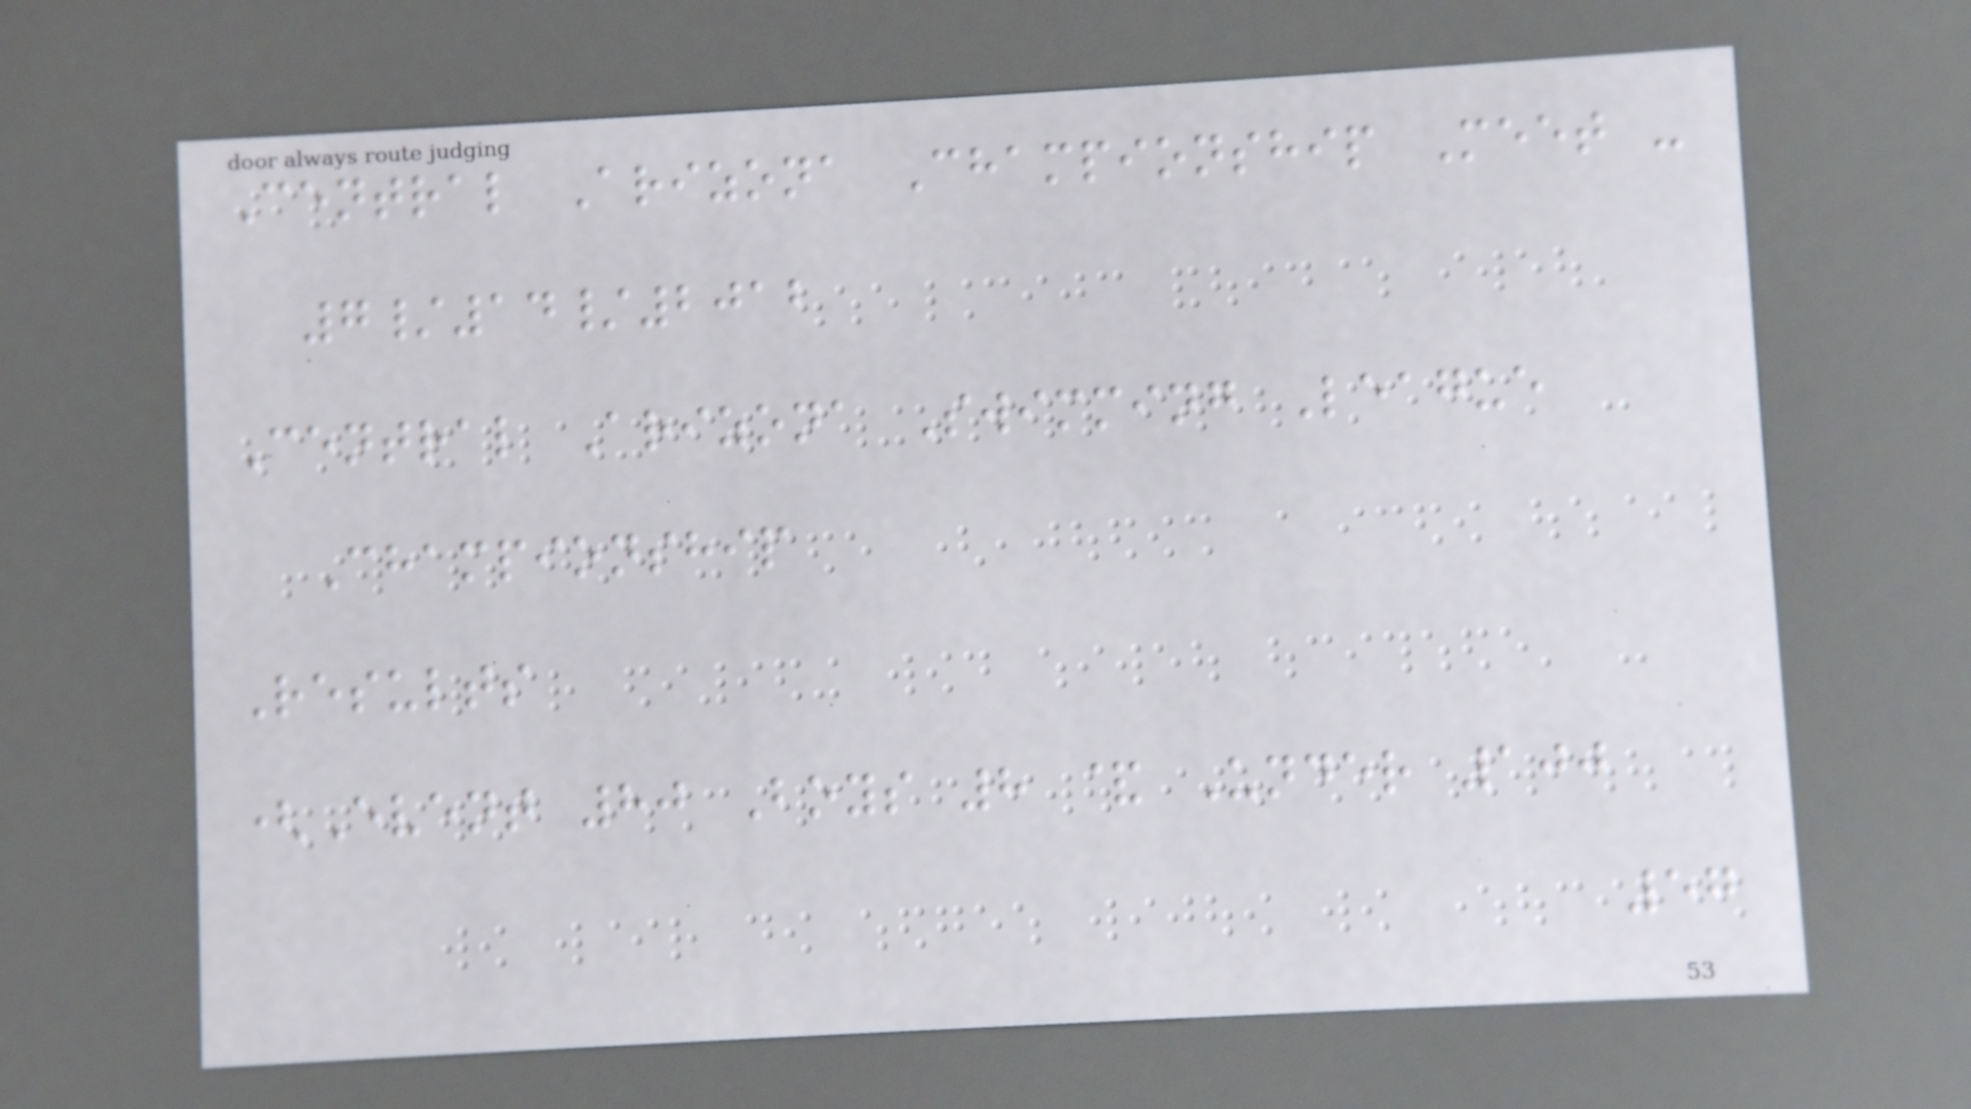Central Arizona Championship Meet -
7/14/2012
Central Arizona Swimming League
Championship
Results
(Event 80 Boys 8 & Under 100
57
